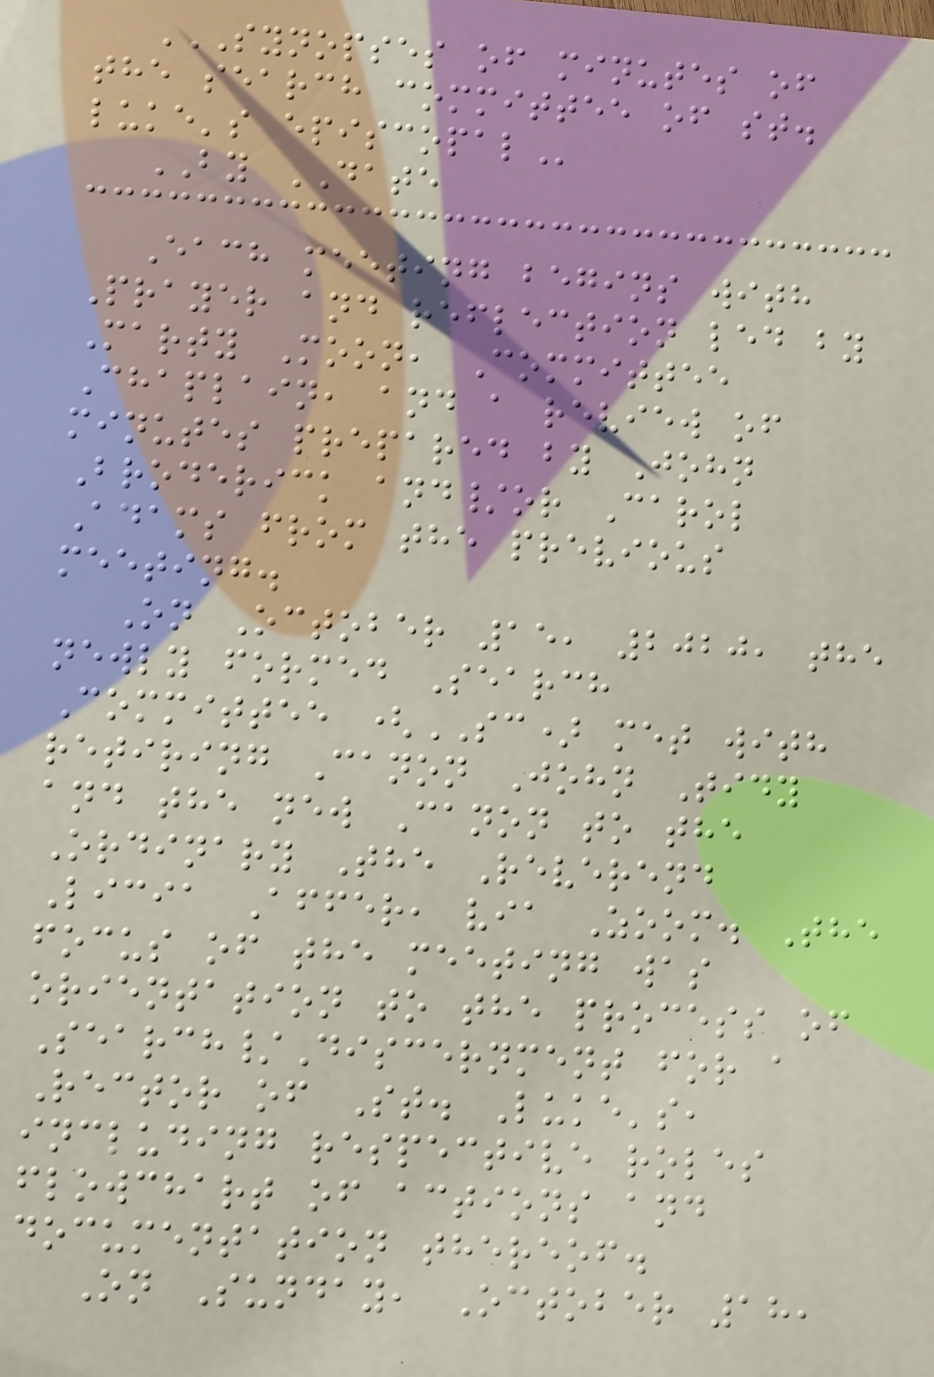SYNOPSES OF MINUTES OF
THE SEARCH COMMITTEE OF ST.
LUKE'S EPISCOPAL
BY DATE
Each meeting begins with
Prayer and reflection led by
Marty Moon, Committee
Chaplain, and a review of
minutes prepared by John
Broderick and/or Carol
Adams from the previous
meeting.
On October 15, 2020, the
newly formed Search
Committee (SC) met with
retiring Canon John Tidy
and the new Canon to the
Ordinary The Reverend
Licia Affer, via Zoom. The
focus of the meeting was
orientation to the process of
Search/Discernment for a
Rector of St. Luke's,
including respective roles
flowchart of actions and
documentation thereof.
On Sunday, October 18,
